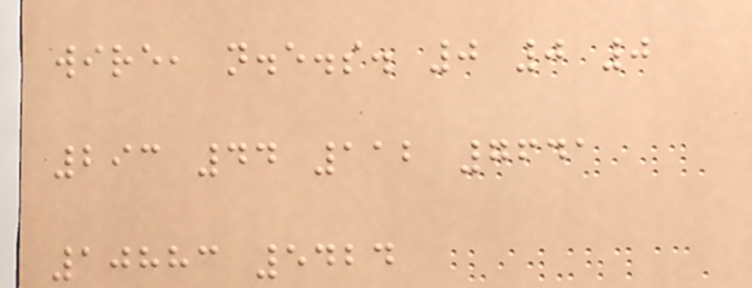wire, n.e.s. 0 0 0
293 44 112 7641
10883 5424
